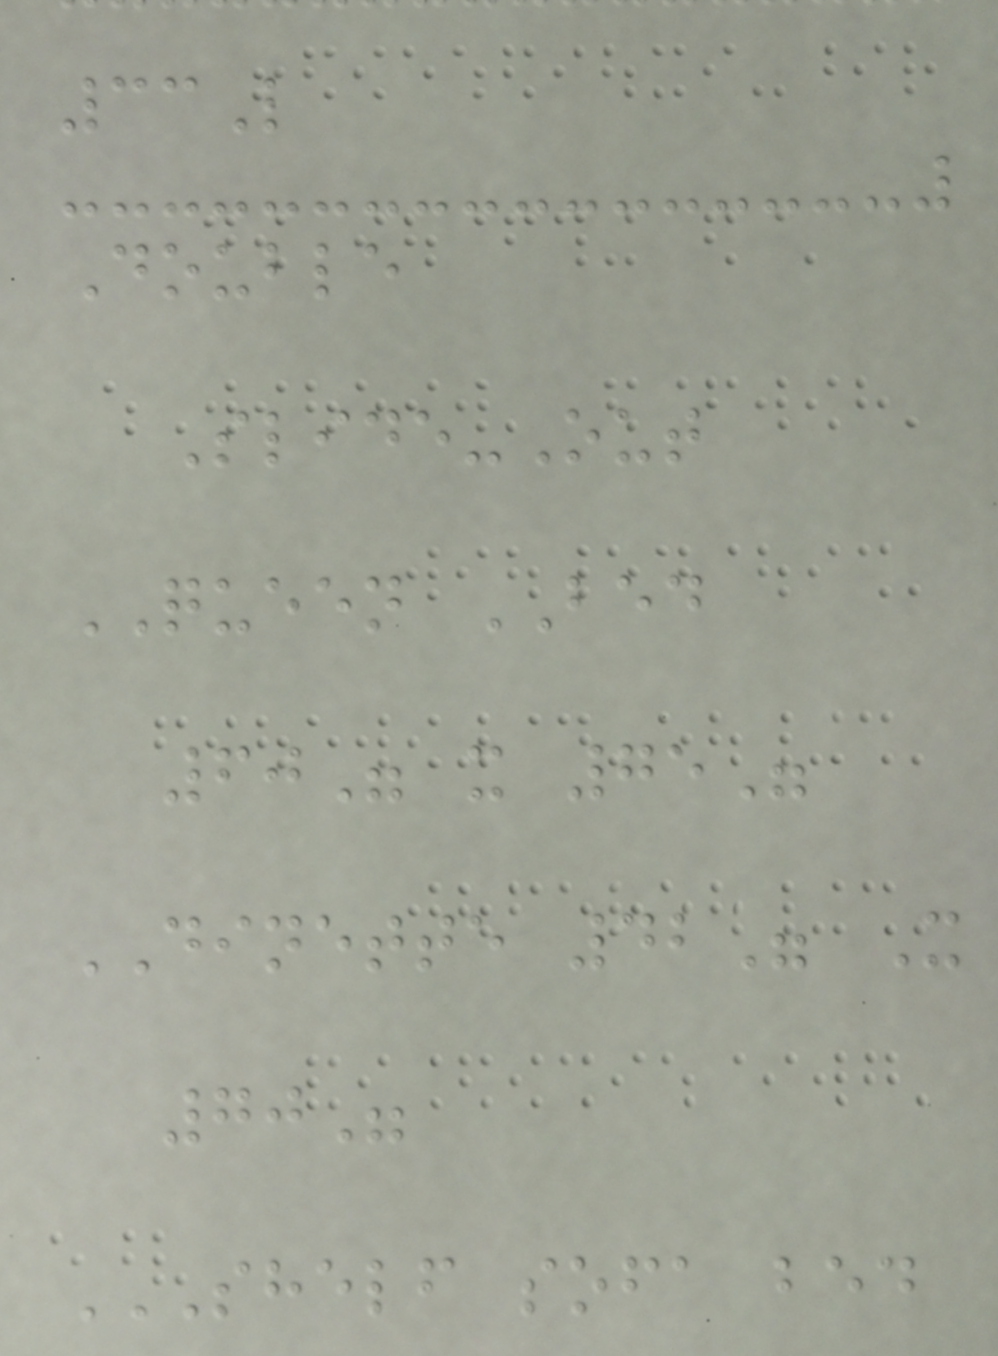33L
Double
Slide-Out
QUEEN BED
60" x 75"
DINETTE 42" X
70"
SHELF SOFA BED
